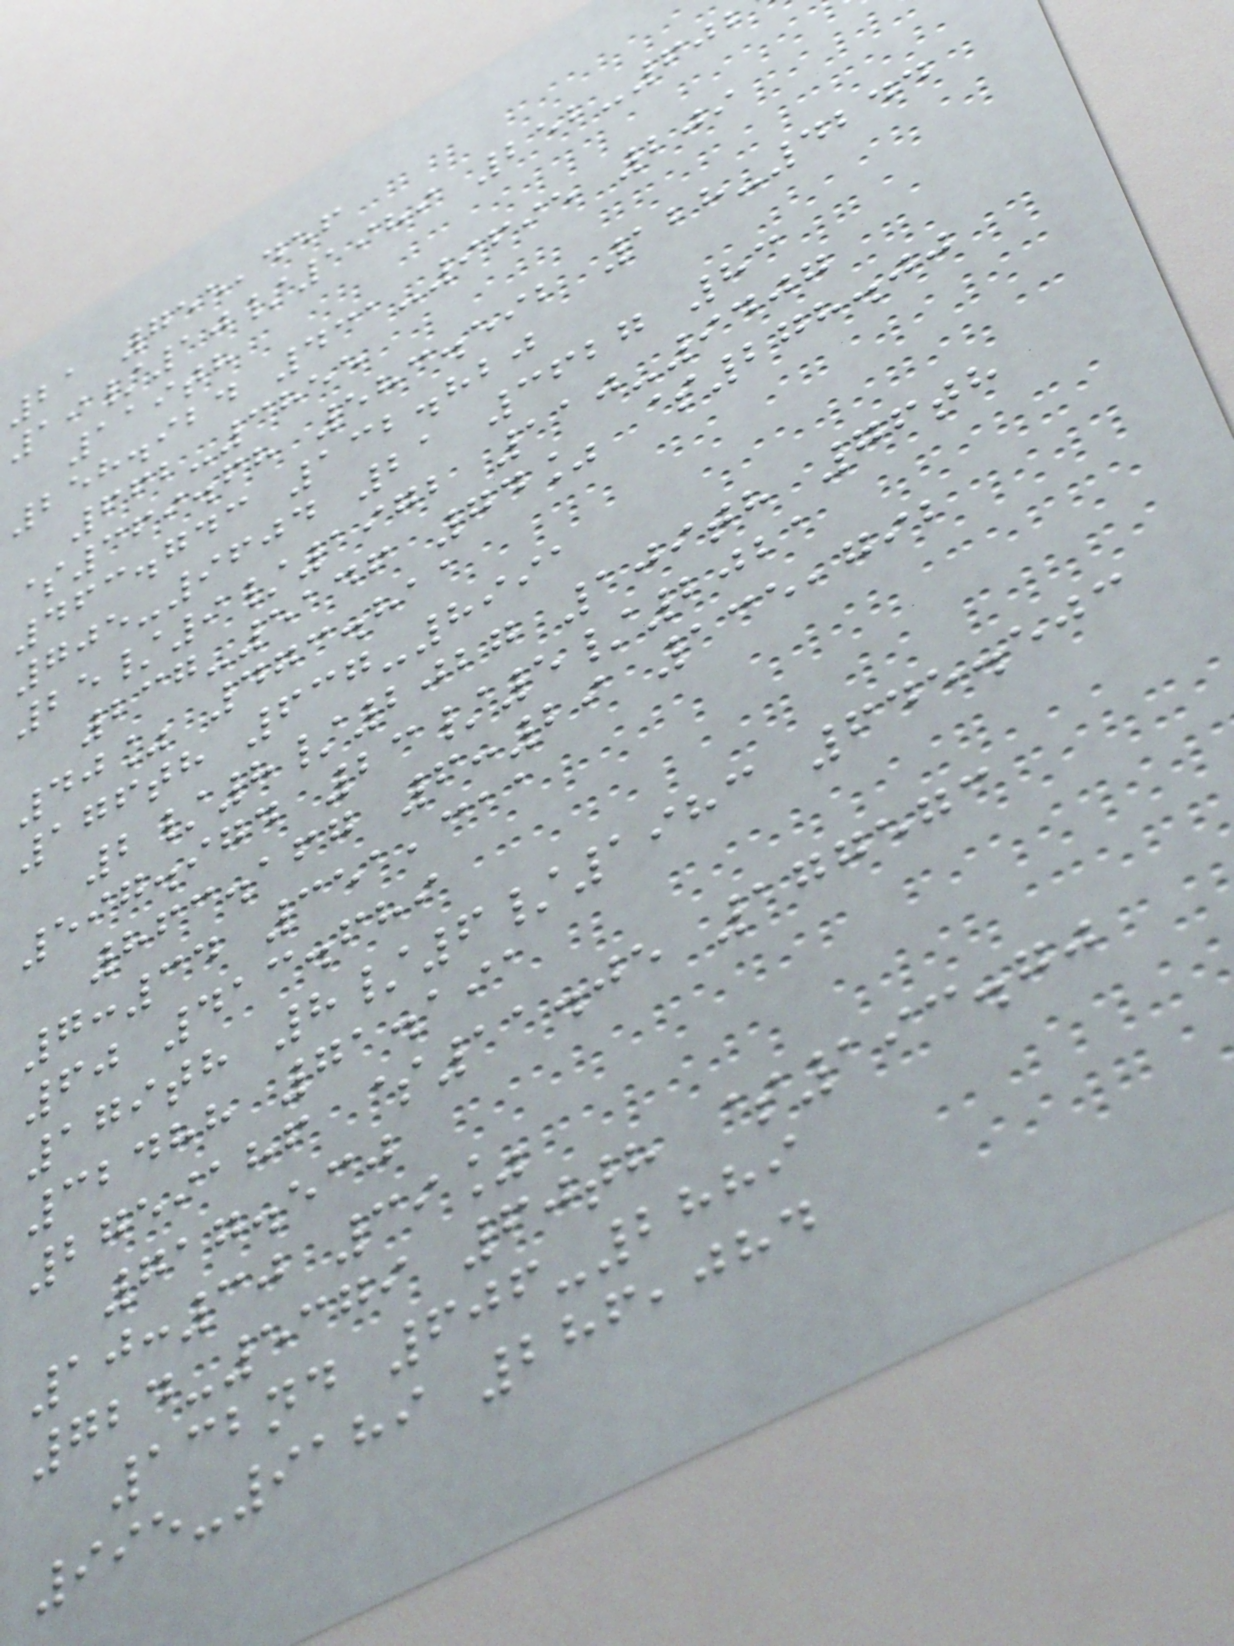21 755,456
19/10/1989 252-602
119th
258.924 431-9695 209
662-3855
$369.68 583.592 128-4244
463.743 132.820
705-9604 21 3627 83
25/9/1972 110-9407
237-5146 74% $278.00
40% 473.811
176th 637-8991
2/8/2027 109th 76th
597.974 23/5/2021
863.167 6:29 135,792
7:34 351,311
60 413.689
179th 8/6/1983 645.503
32488 71.191
2759186 $11.05 177573
717.530
10:30 39%
724-5379 60th $193.70
132nd 606-2889
995-9189 286,084
